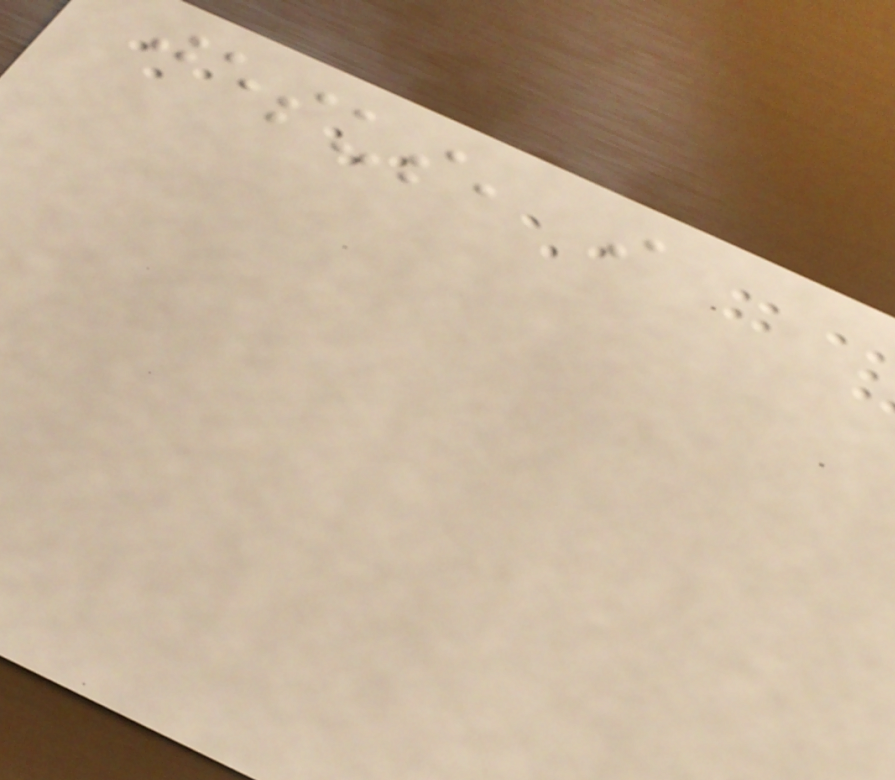jesus, i
